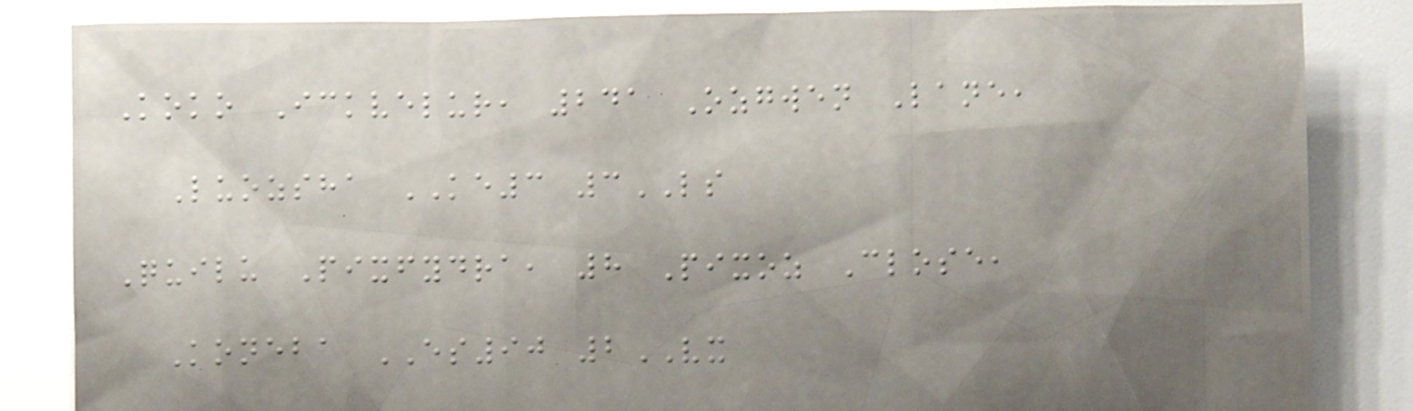Koko Ickvelur, 241 Ozgwen Lane,
Luozsha KE3 3LS
Quilu Pixfydra, 8 Pixoz Close,
Koneba ES90 2VX
